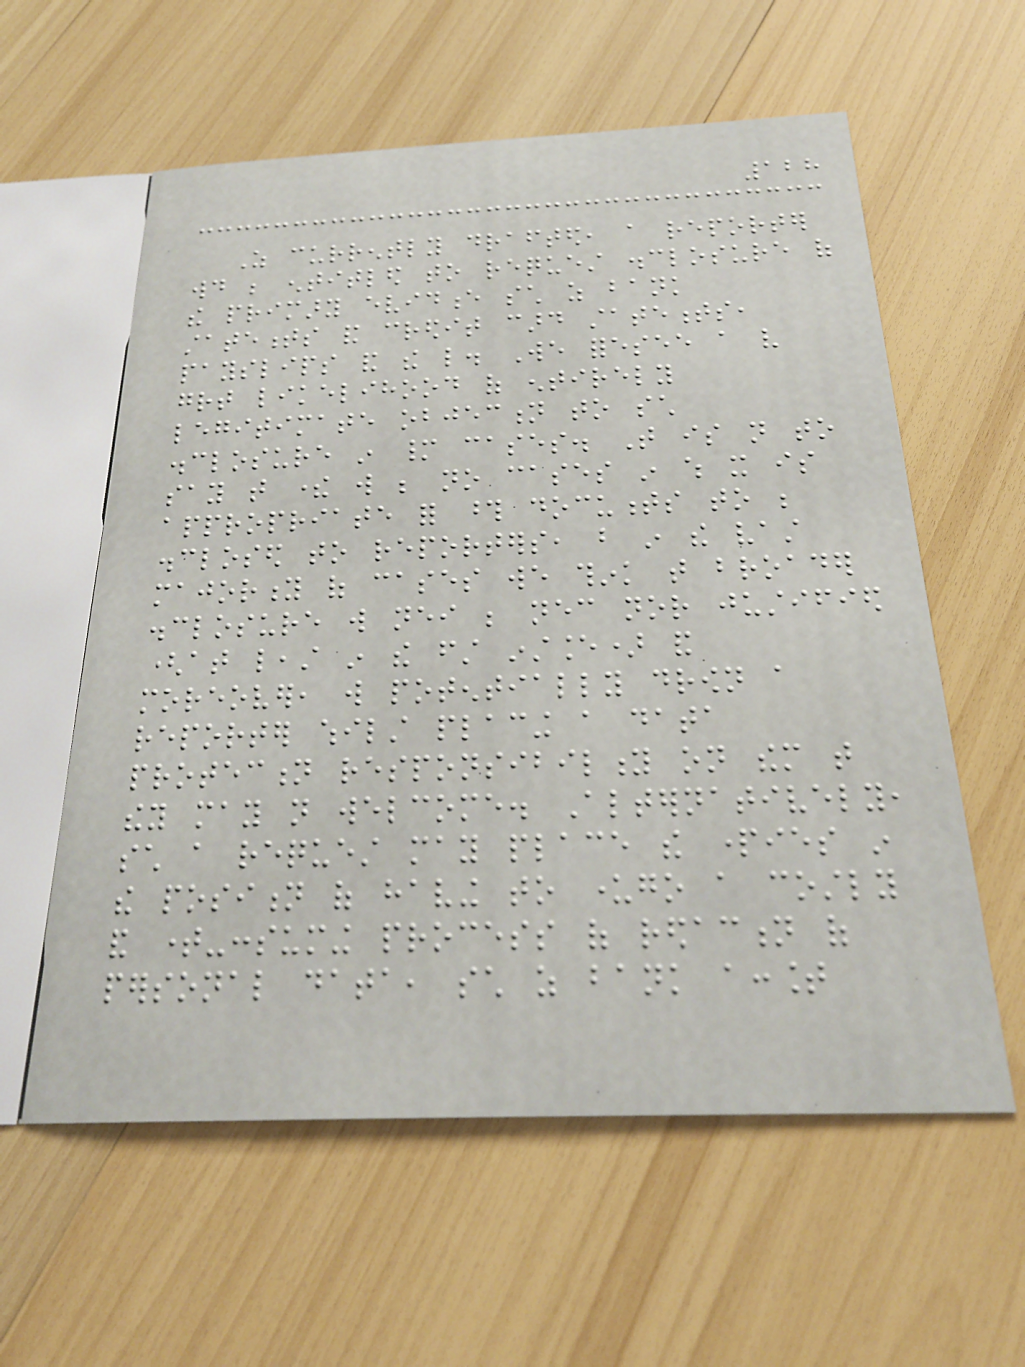128
As currently drafted, a reporter
would be entitled to request disclosure of
the primary evidence such as bank
statements and credit card statements,
payslips and the like. We foresee a very
great likelihood of entirely
legitimate objection to such
disclosure in many cases. That is not to
say that there will be no cases in which it is
appropriate for those documents to be
disclosed to reporters, but in the vast
majority of cases we think that broader
disclosure will neither be necessary nor justified
(at least in the first instance) and
moreover, will potentially drown a
reporter whilst placing a data
protection responsibility on them that
they may not welcome. Alternatively,
such a request may place the parties in
the position of having to undergo a costly
and time-consuming process of redaction of
personal data, such as bank account
